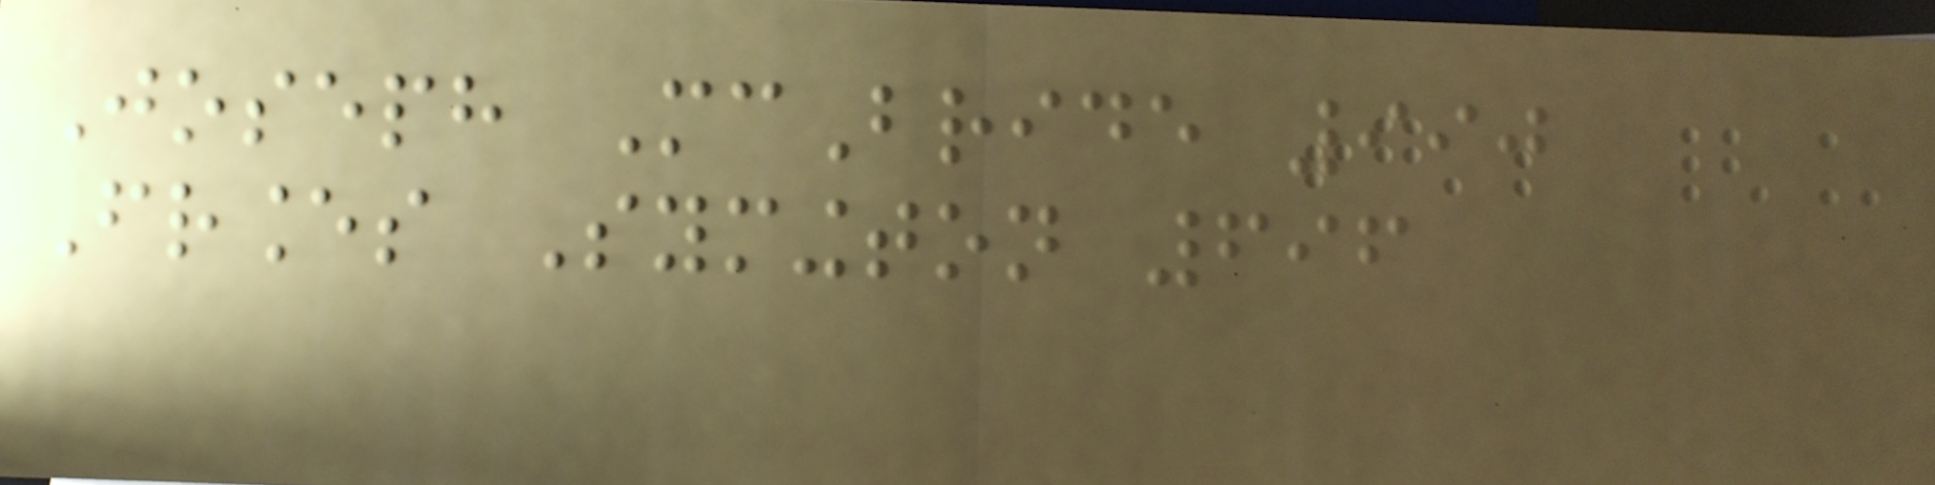Joseph McBride 990
Frances Symington 696
